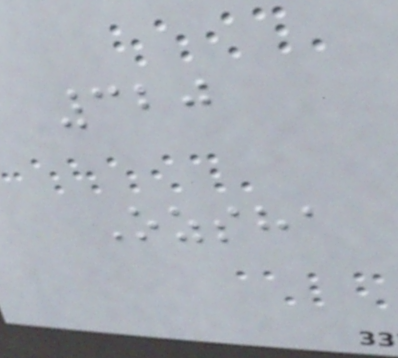320
Ozsha
